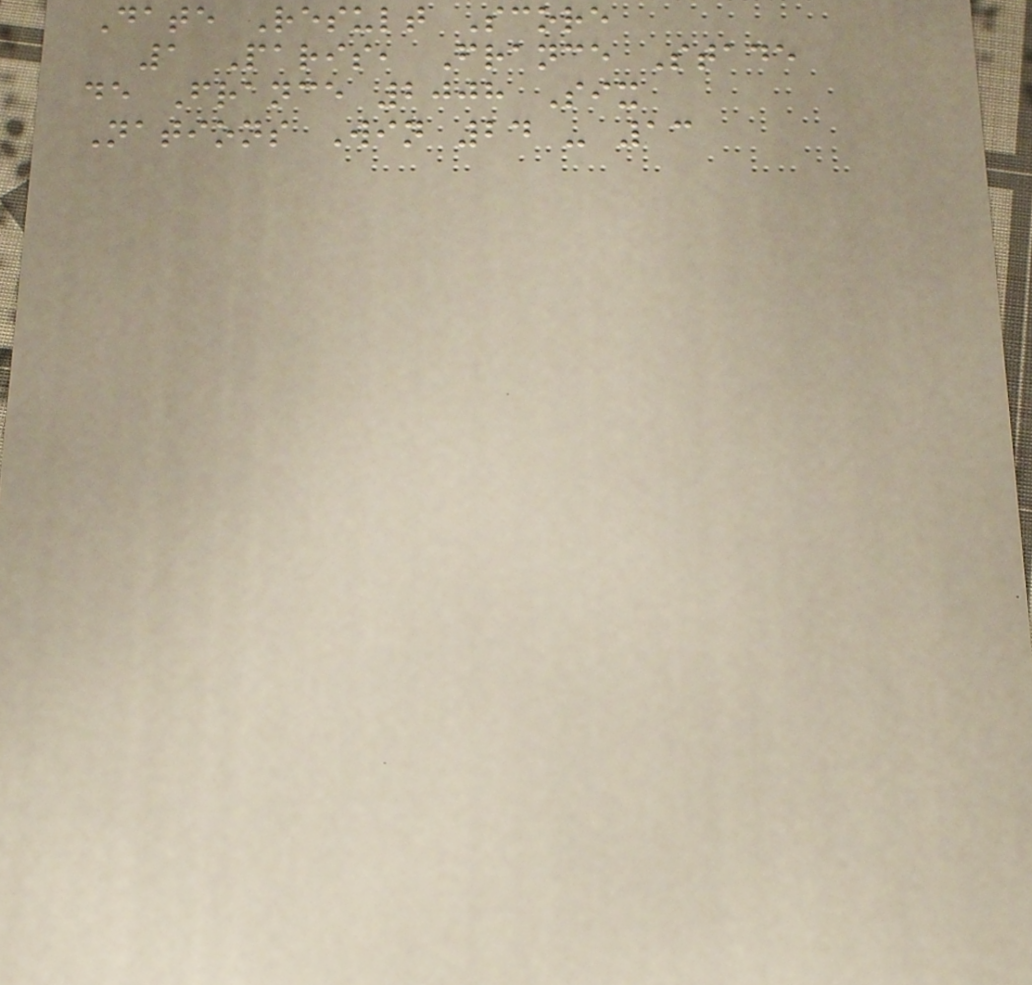Date Result Score
1 Paris, France Stade
de France 2008 Six
Nations Win 24 - 13
